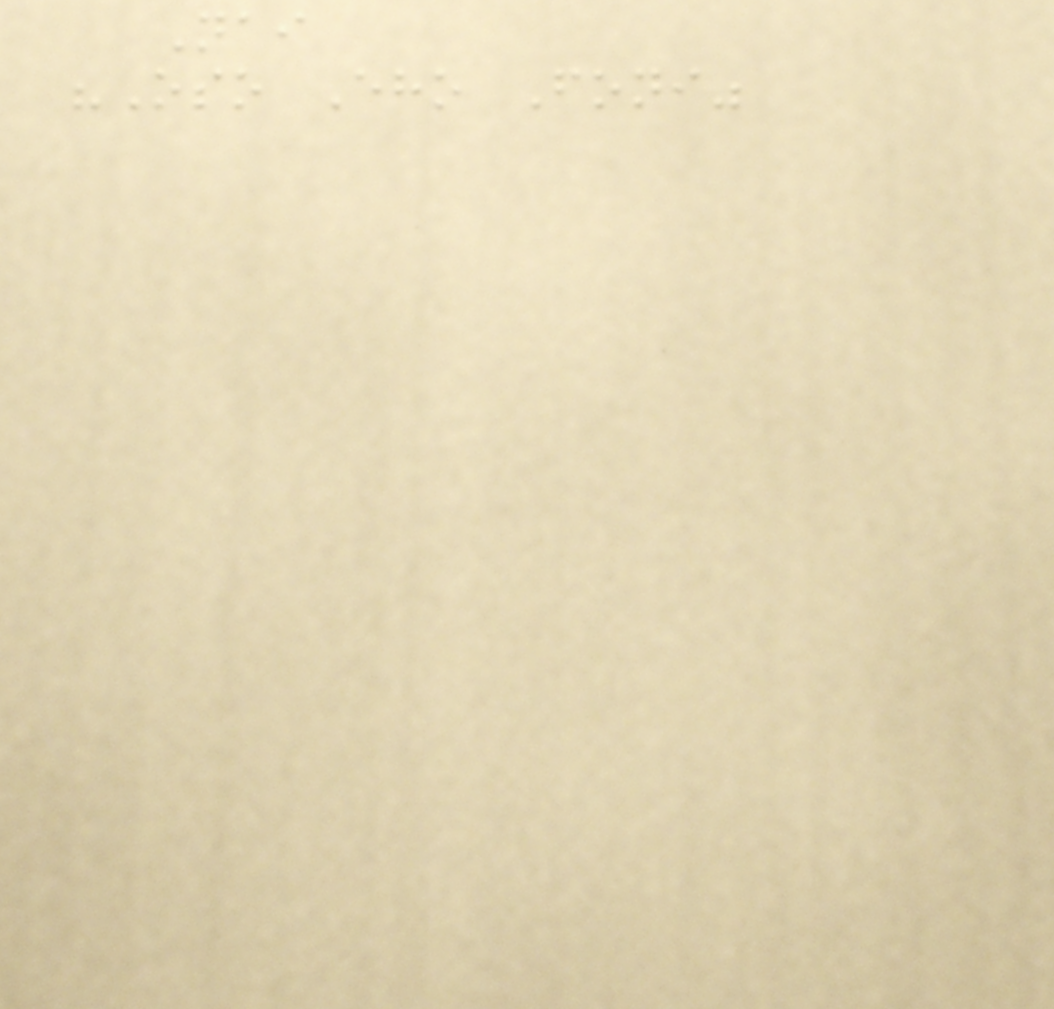Nai
"Oso Eho Foni"
